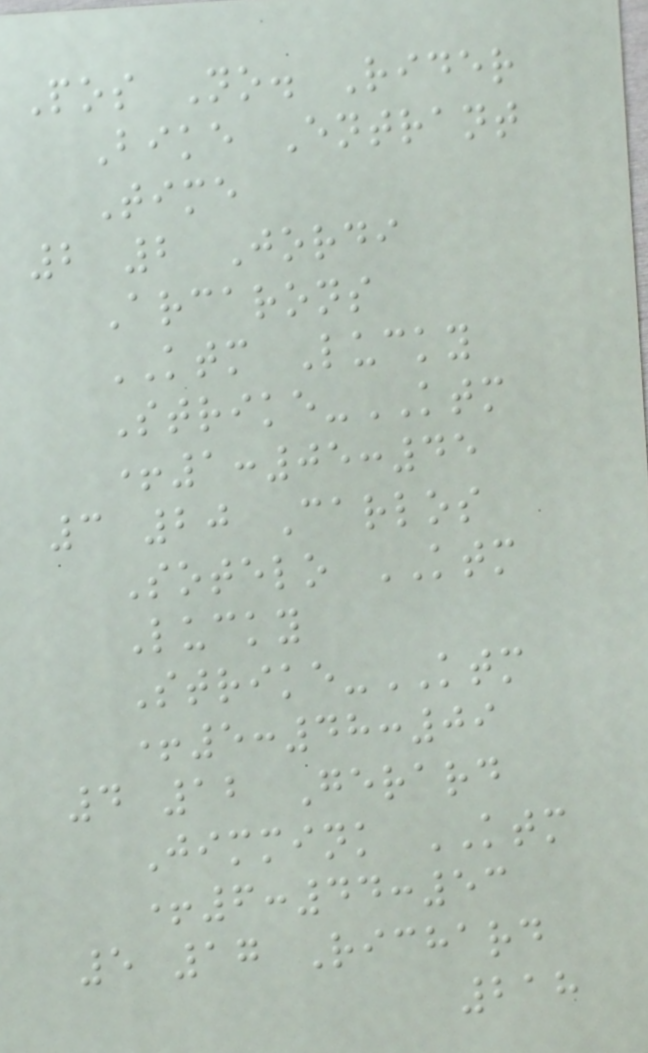Pos No. Rider
Bike Entrant
Time
2 2 Jordi
Arcarons
KTM Lucky
Strike-KTM
+1:05:45
3 20 Carlos
Sotelo KTM
Lucky
Strike-KTM
+5:48:09
4 12 Gerard
Jimmink KTM
+6:44:53
5 17 Richard
218
